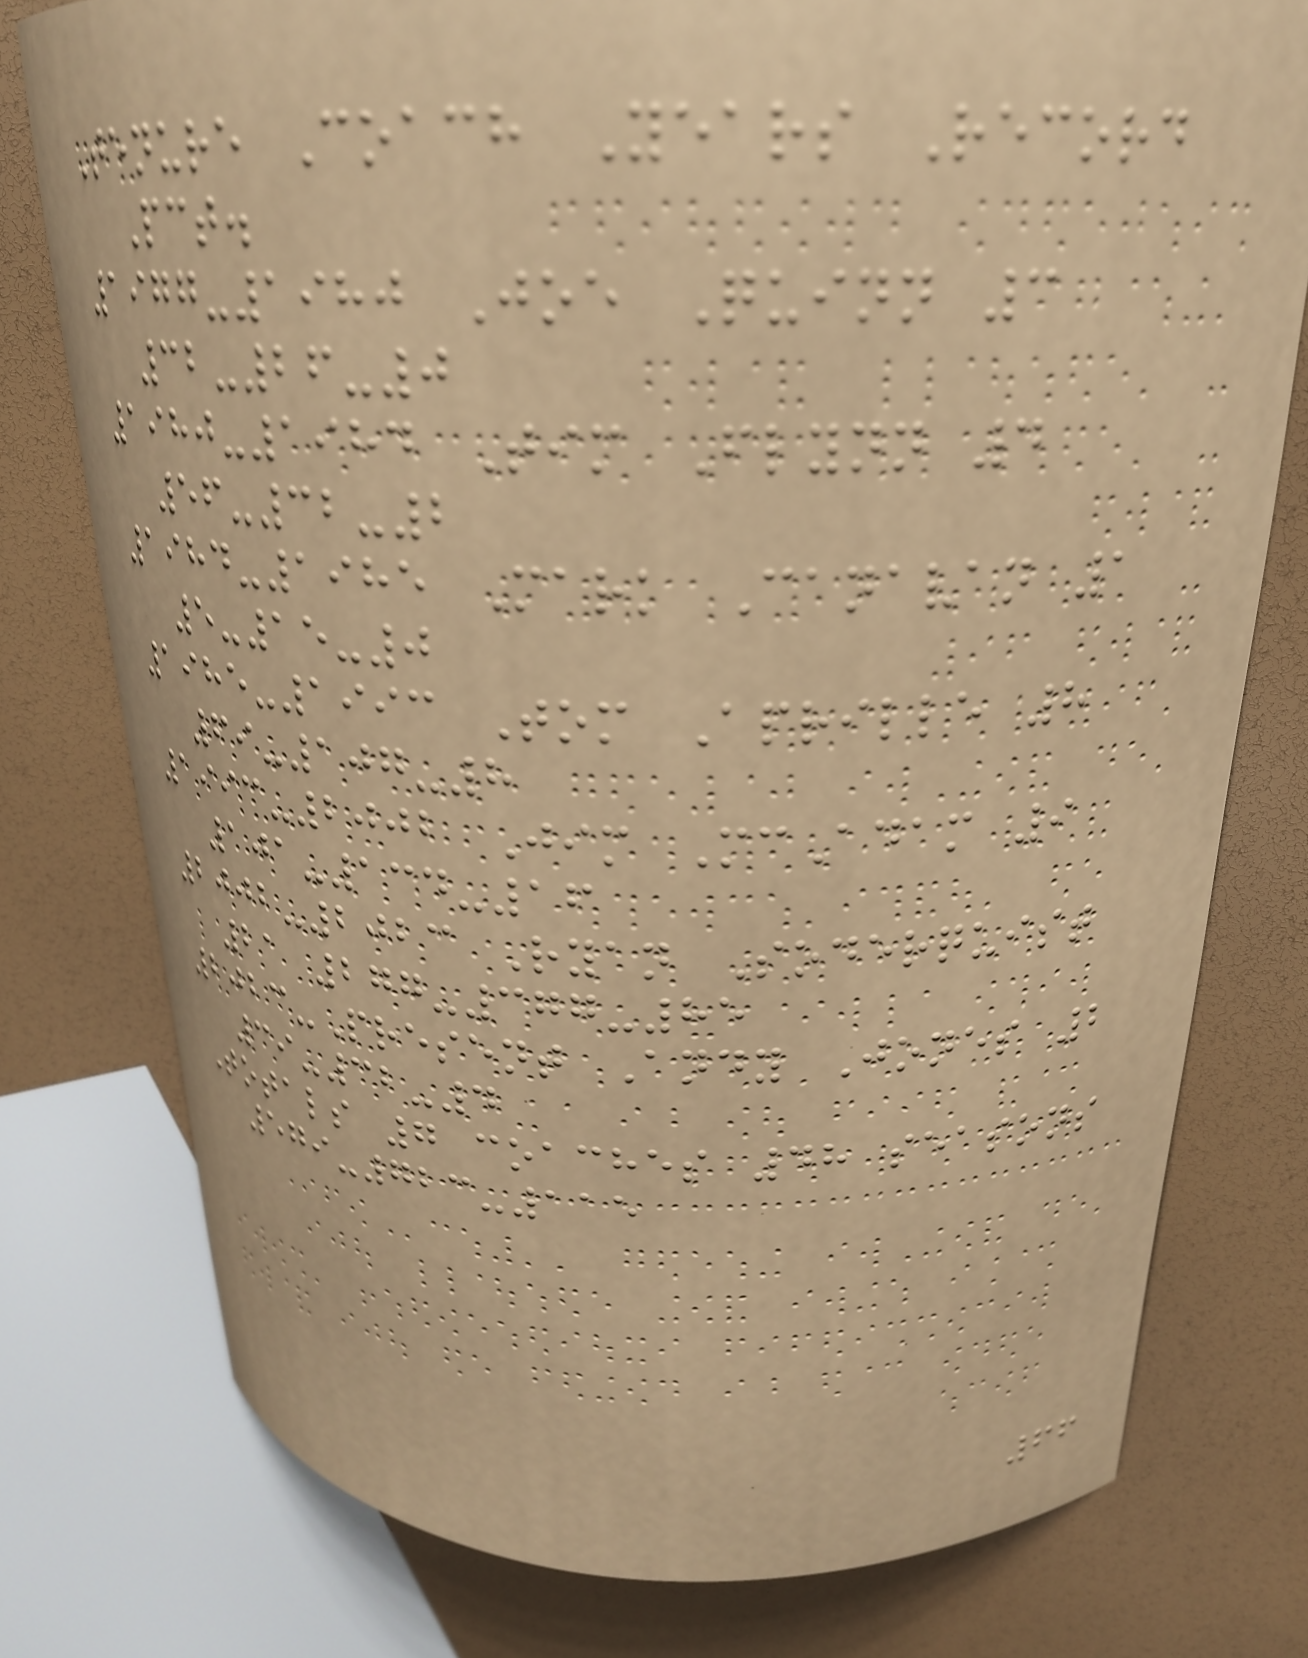Tenure Coach Years Record
Pct.
1977-1980 Joe Quinn 3
32-26-0
1980-1984 Tim Flynn 4
56-32-2
1984-1985 Mark Canavan 1
5-15-0
1985-1993 Tom Aprille 8
69-107-8
1993-2002 Jim McAdam 9
101-134-16
2002-2023 Ryan Soderquist
21 277-377-85
2023-Present Andy Jones 2
39-32-4
Totals 7 coaches 48 seasons
579-723-115
66
